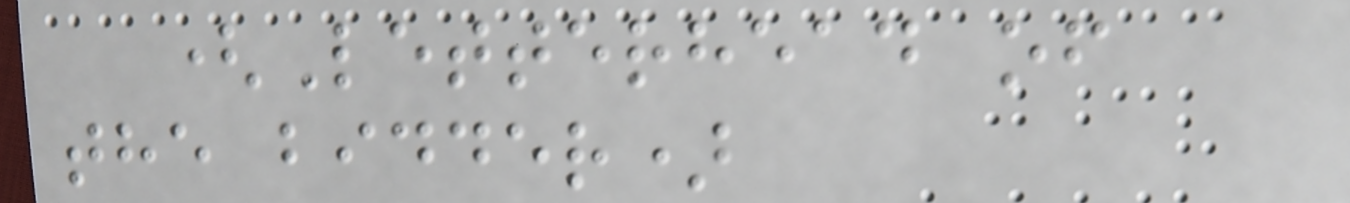(Letterhead of
the bidder)
